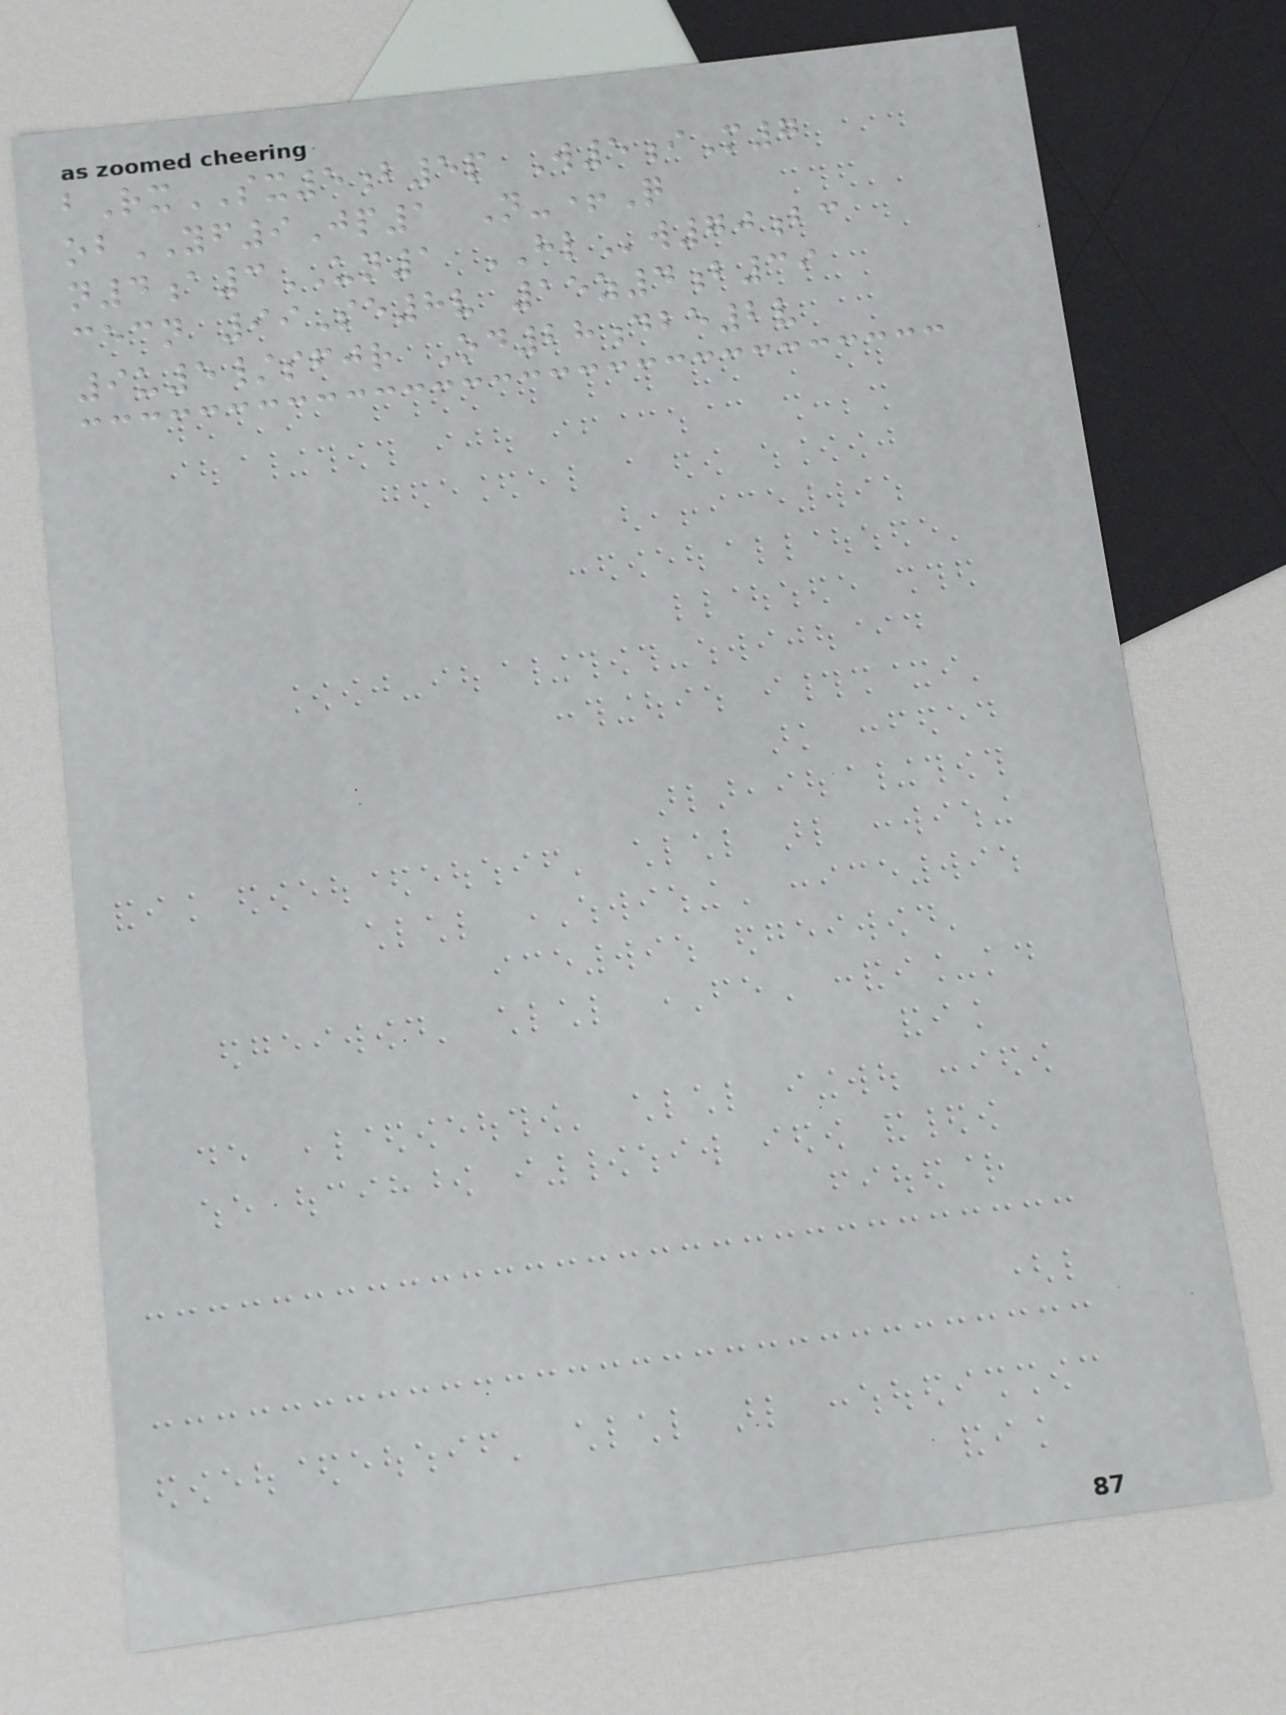bRxSX5b5p W5iM7
obYF9Jp1 N-+Q
n4a3UN1 HLw70bc
cecn 99Se8v 15z4b39
9u5/sfjr Od28dbe2v
